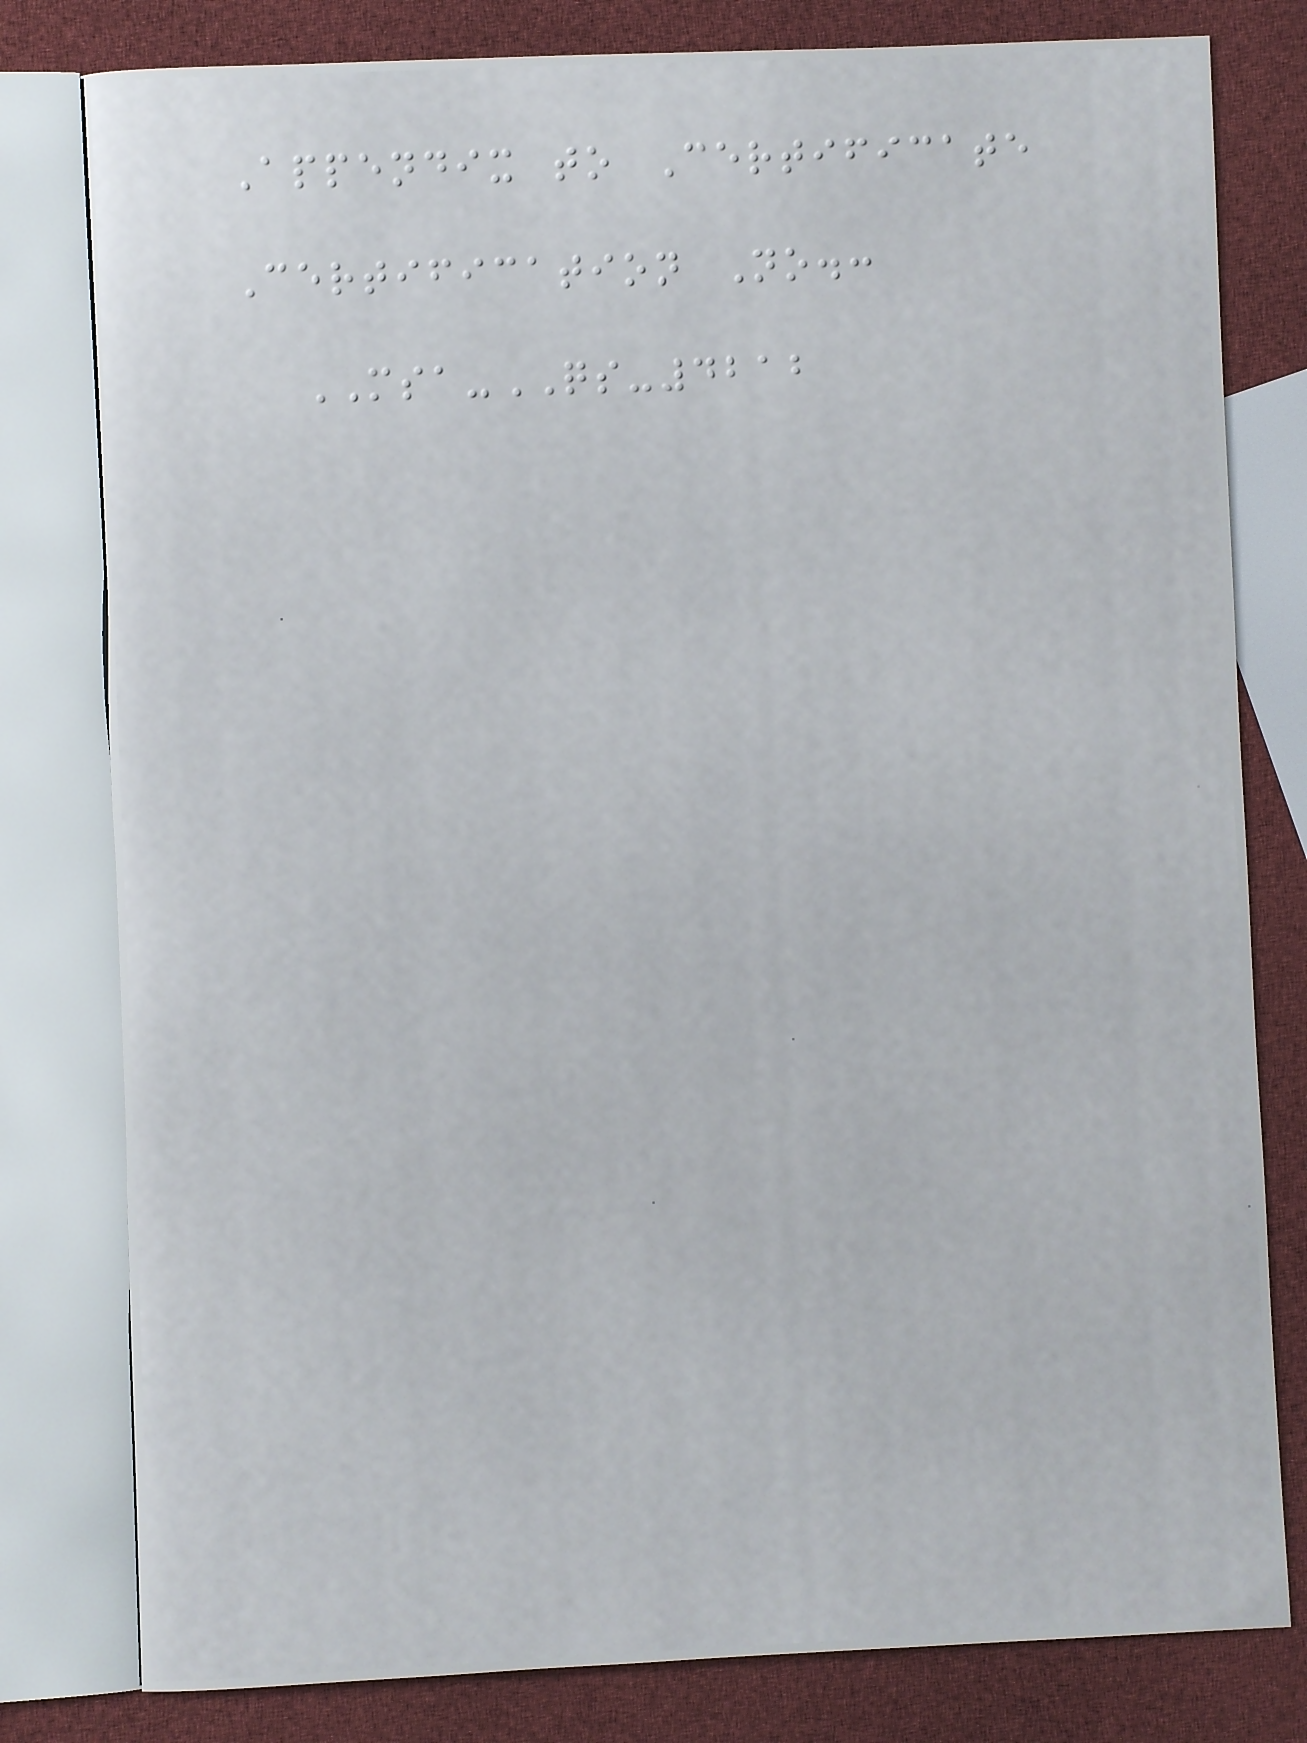Appendix to Certificate
Certification No.:
MSA-QS-4212
